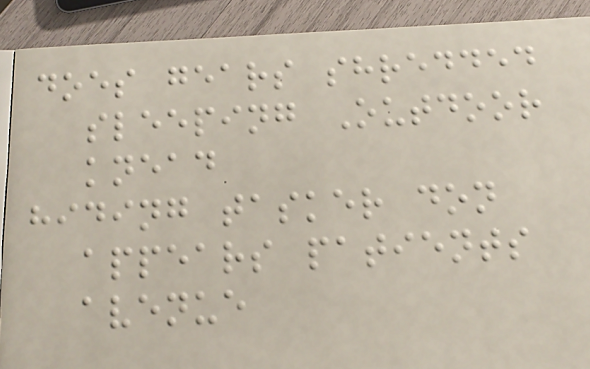does gears shredded
sleeping Outdoor
knead
hiding tasker don
appears patients
avenue
